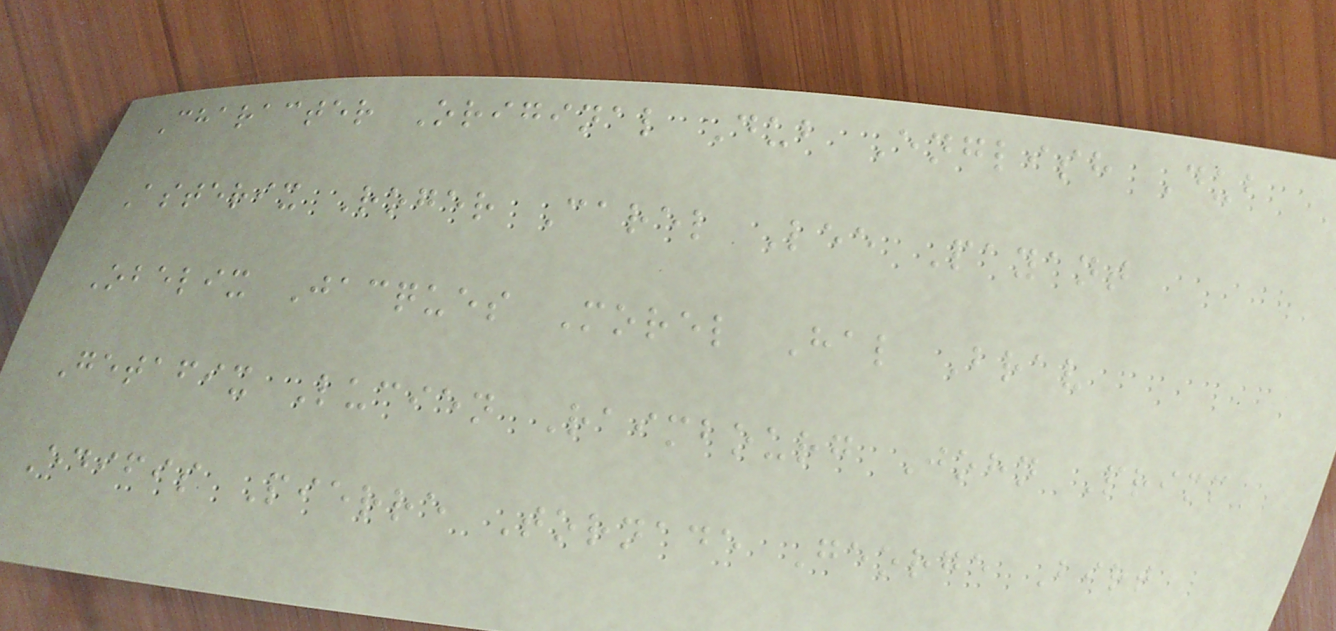Character Original Dub English Dub
Asterix Roger Carel Lee Payant
Obelix Jacques Morel Hal Brav
Getafix Lucien Raimbourg John Primm
Edifis Pierre Tornade George Birt
